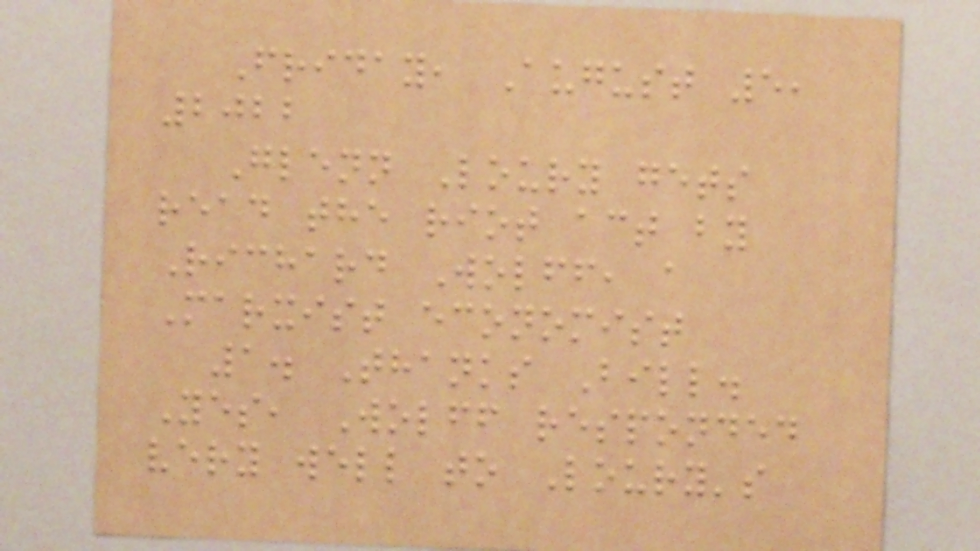Friday, August 5,
2022
Glenn Loury gets
read the riot act by
Richard Wolff, a
Marxist economist
1. Thanks Bill.
Yes, Wolff responded
very well to Loury's
